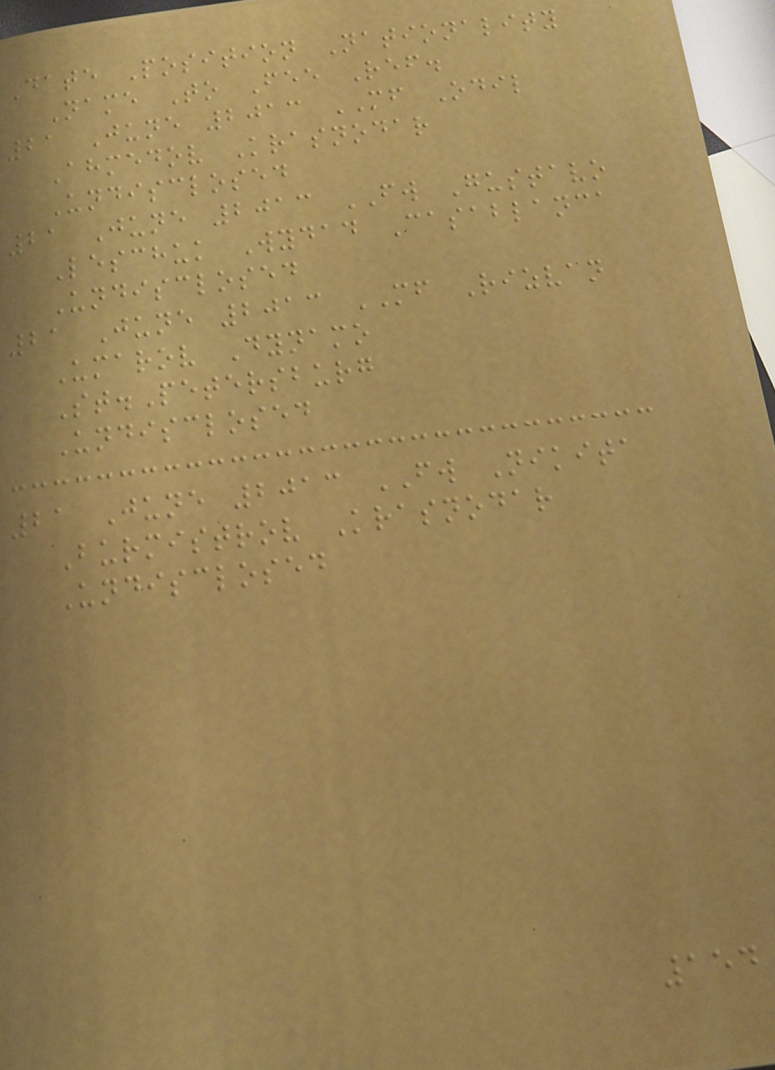Date Position Nationality
Name To Fee Ref.
21 June 2013 MF Odil
Ahmedov Krasnodar
Undisclosed
21 June 2013 FW Gustavo
Leschuk Wydad Casablanca
Undisclosed
21 June 2013 MF Rizvan
Umarov Dynamo
St.Petersburg
Undisclosed
21 June 2013 FW Nikita
Burmistrov Krasnodar
Undisclosed
154
